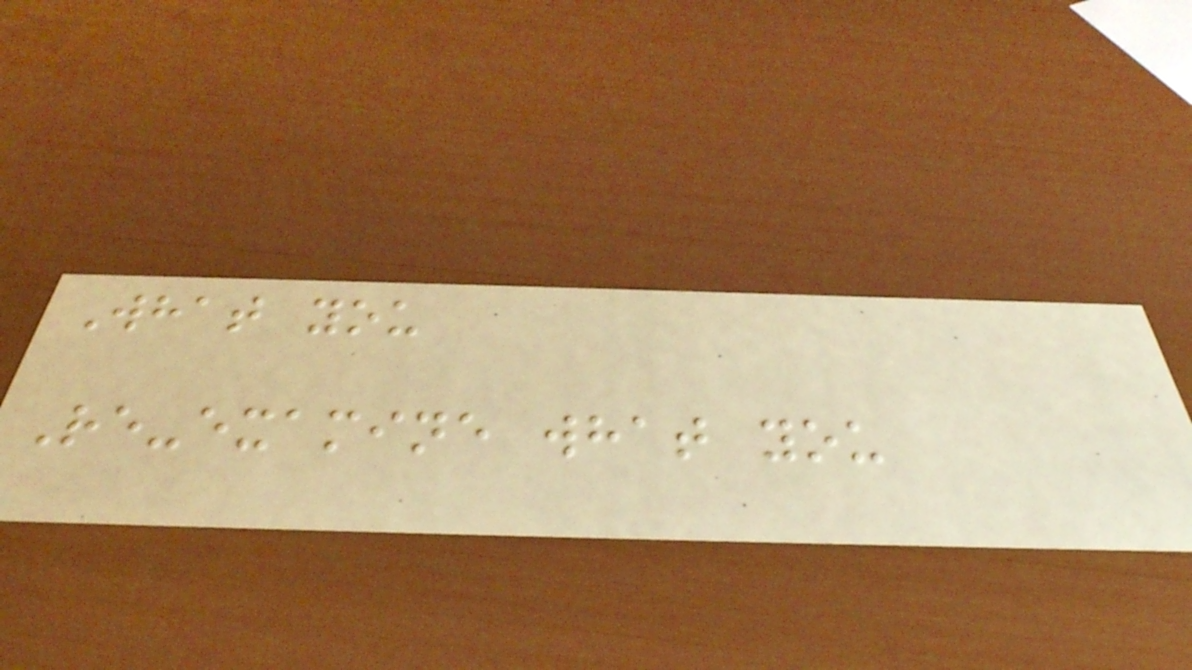What you
Re-examine what you
